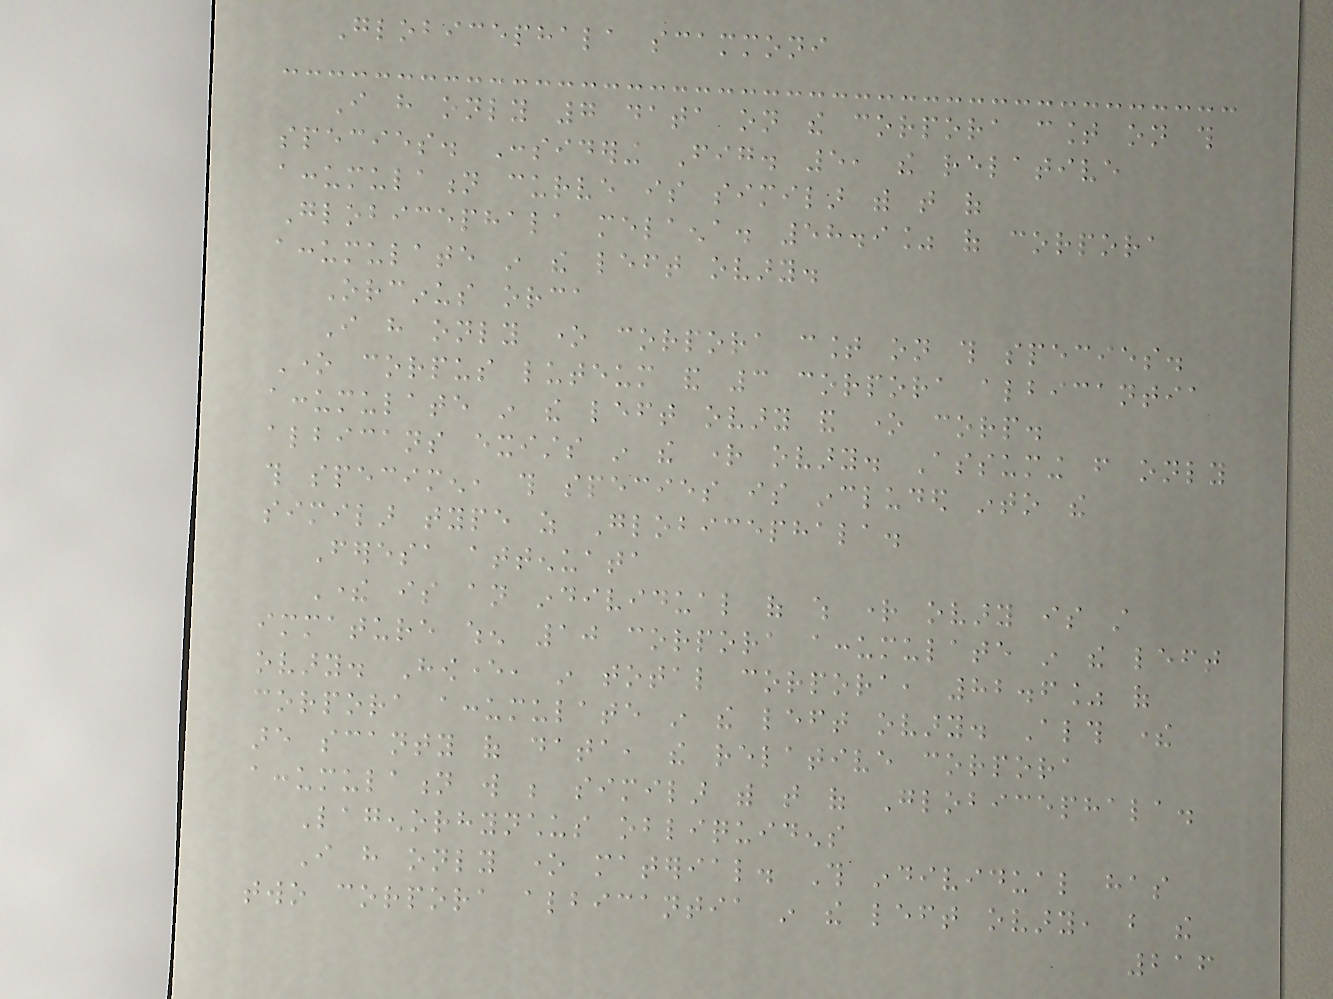Globicephala scammoni
I have only 7 data on the corpora count on this
species. Considering Fig. 5, the relative
accumulation curve is similar with that of
Globicephala melaena. 58.9% of corpora
accumulate in the left ovary.
Orcinus orca
I have only one corpora count on this species.
One corpus luteum and 3 corpora albicantia
accumulate in the left ovary and one corp.
albicans exists in the right ovary. Assuming from only
this specimen, this species is included into the
similar type as Globicephala.
Feresa attenuata
There is an individual of which right ovary is still
immature when 10 corpora accumulate in the left
ovary. However, in total corpora, 82.6% of
corpora accumulate in the left ovary. Although there
are scanty of data, the relative corpora
accumulation will be similar with that of Globicephala.
Lagenorhynchus obliquidens
I have only one material. This individual has
two corpora albicantia in the left ovary, but the
216
